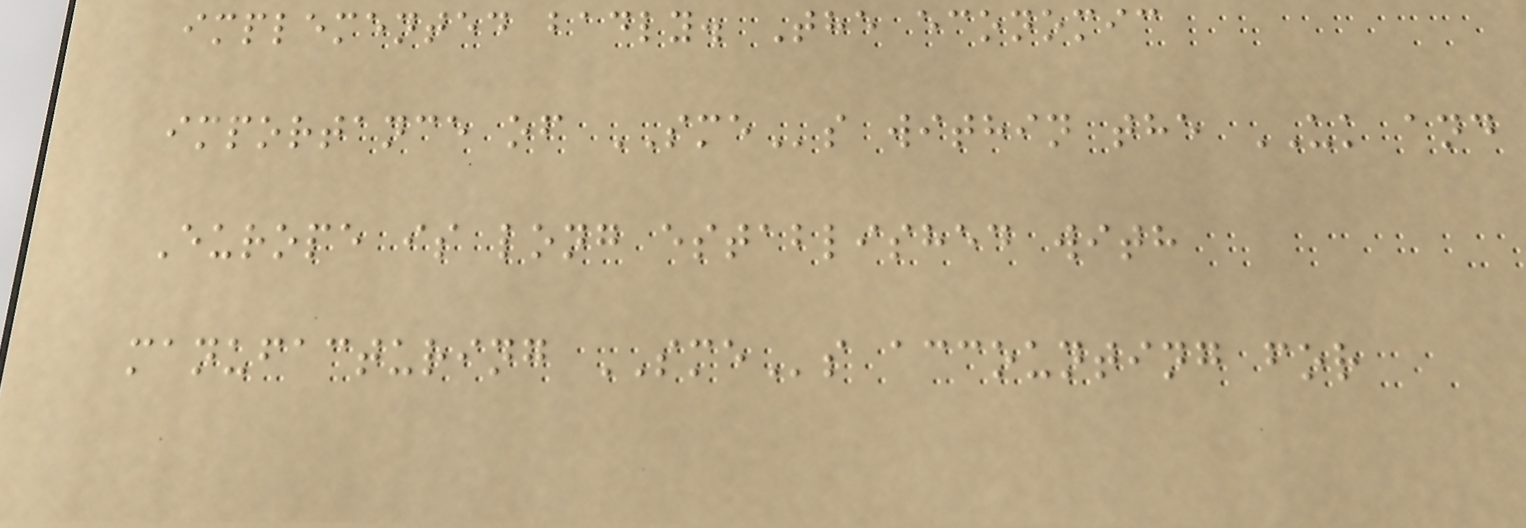implemented badly. The economic
importance of SMEs within the UK and
Europe is long established with
manufacturing SMEs accounting for
